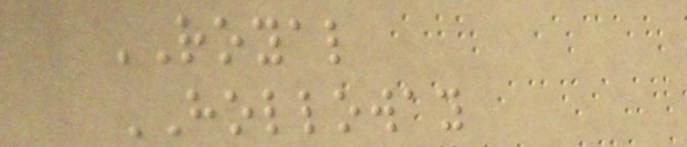ROYAL
HOLLOWAY
